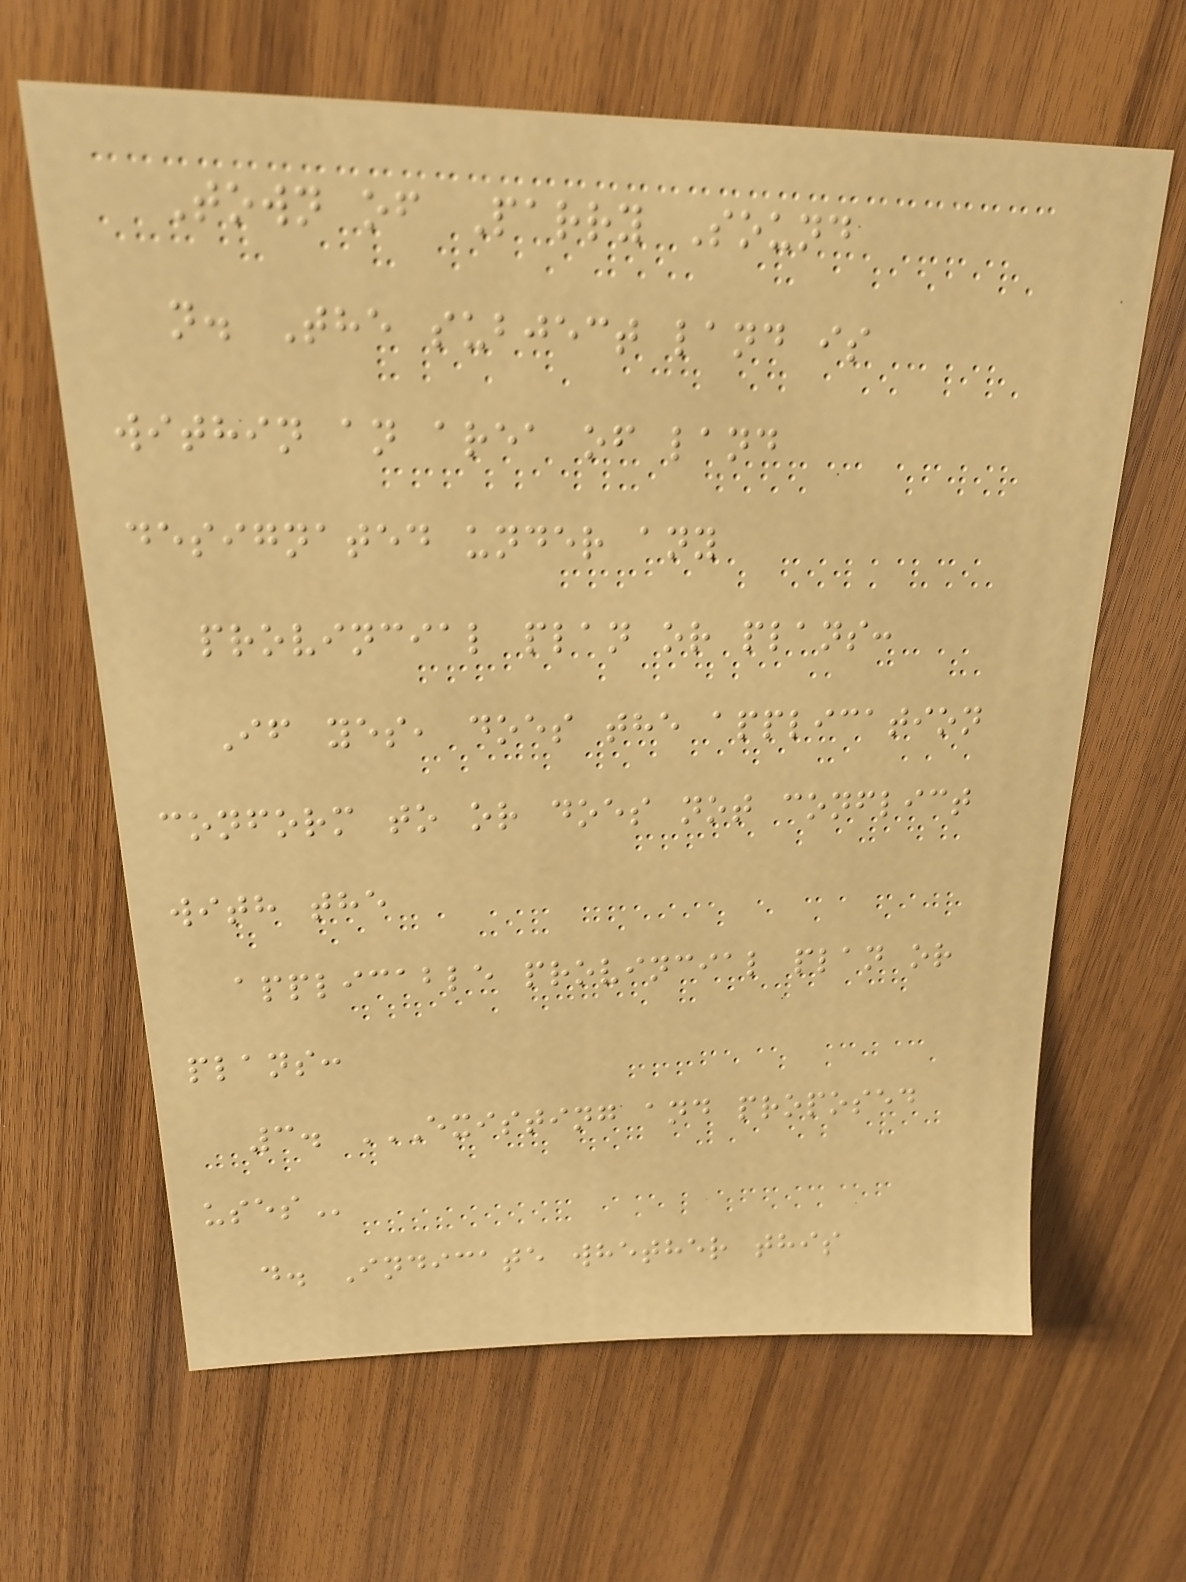Town of Parry Sound
n. The subject land is
within an area of land
designated under any
provincial plan or plans:
If yes, does the application
conform to or does not conflict
with the
applicable provincial plan or
plans:
3. EXISTING AND PROPOSED
USES
d. Indicate whether this
